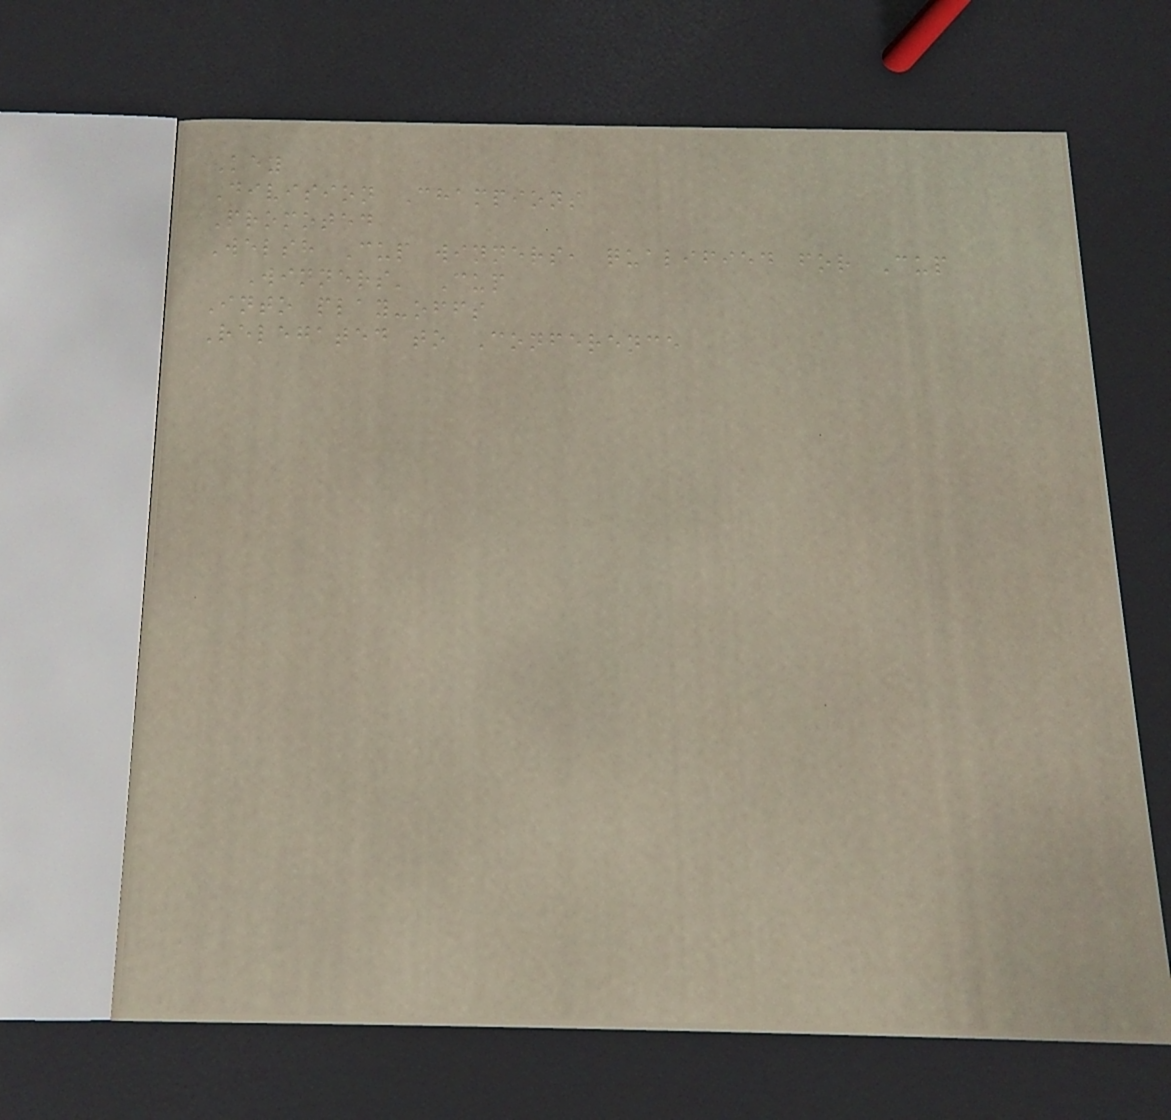Key
Division Champions
Promoted
Welsh Cup winners, qualified for Cup
Winners' Cup
Into play-offs
Relegated to Conference
